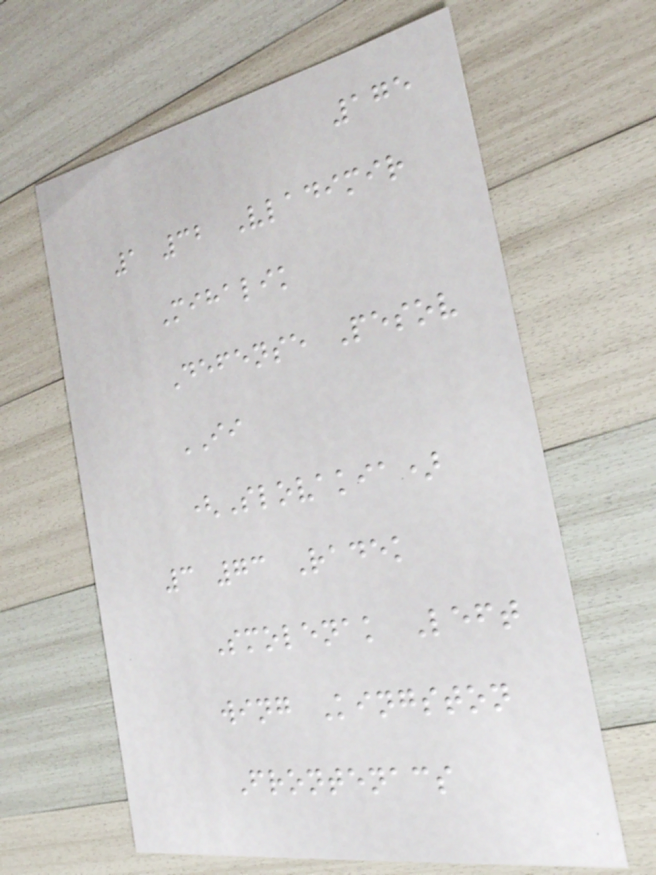175
1 32 Vladimir
Mihalik
Defense Pesov
II
(Slovakia)
3 73 Radek
Smolenak Left
wing Kingston
Frontenacs
